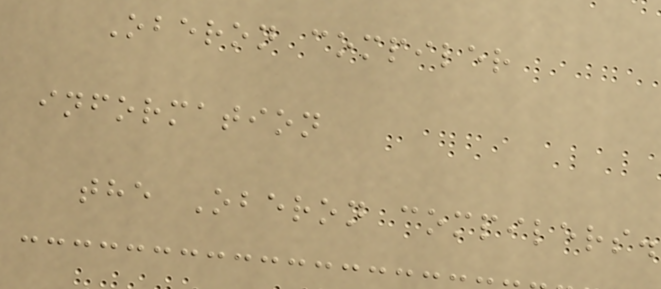Oberon compiler
information
the Oberon compilers.
